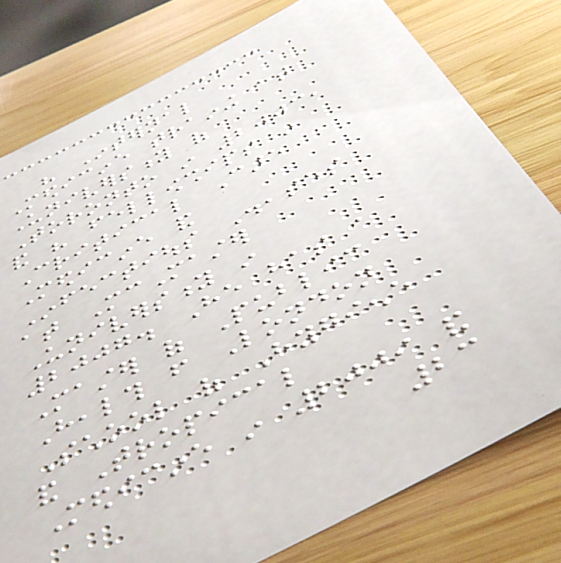his Internal
Medicine training at
University of
Toronto in 2003,
and his fellowships in
Critical Care
Medicine and
Infectious Diseases
at McMaster
University in
2007. He has a
Master of Public
Health from London
School of Hygiene
and Tropical
Medicine in 2009 and
23
